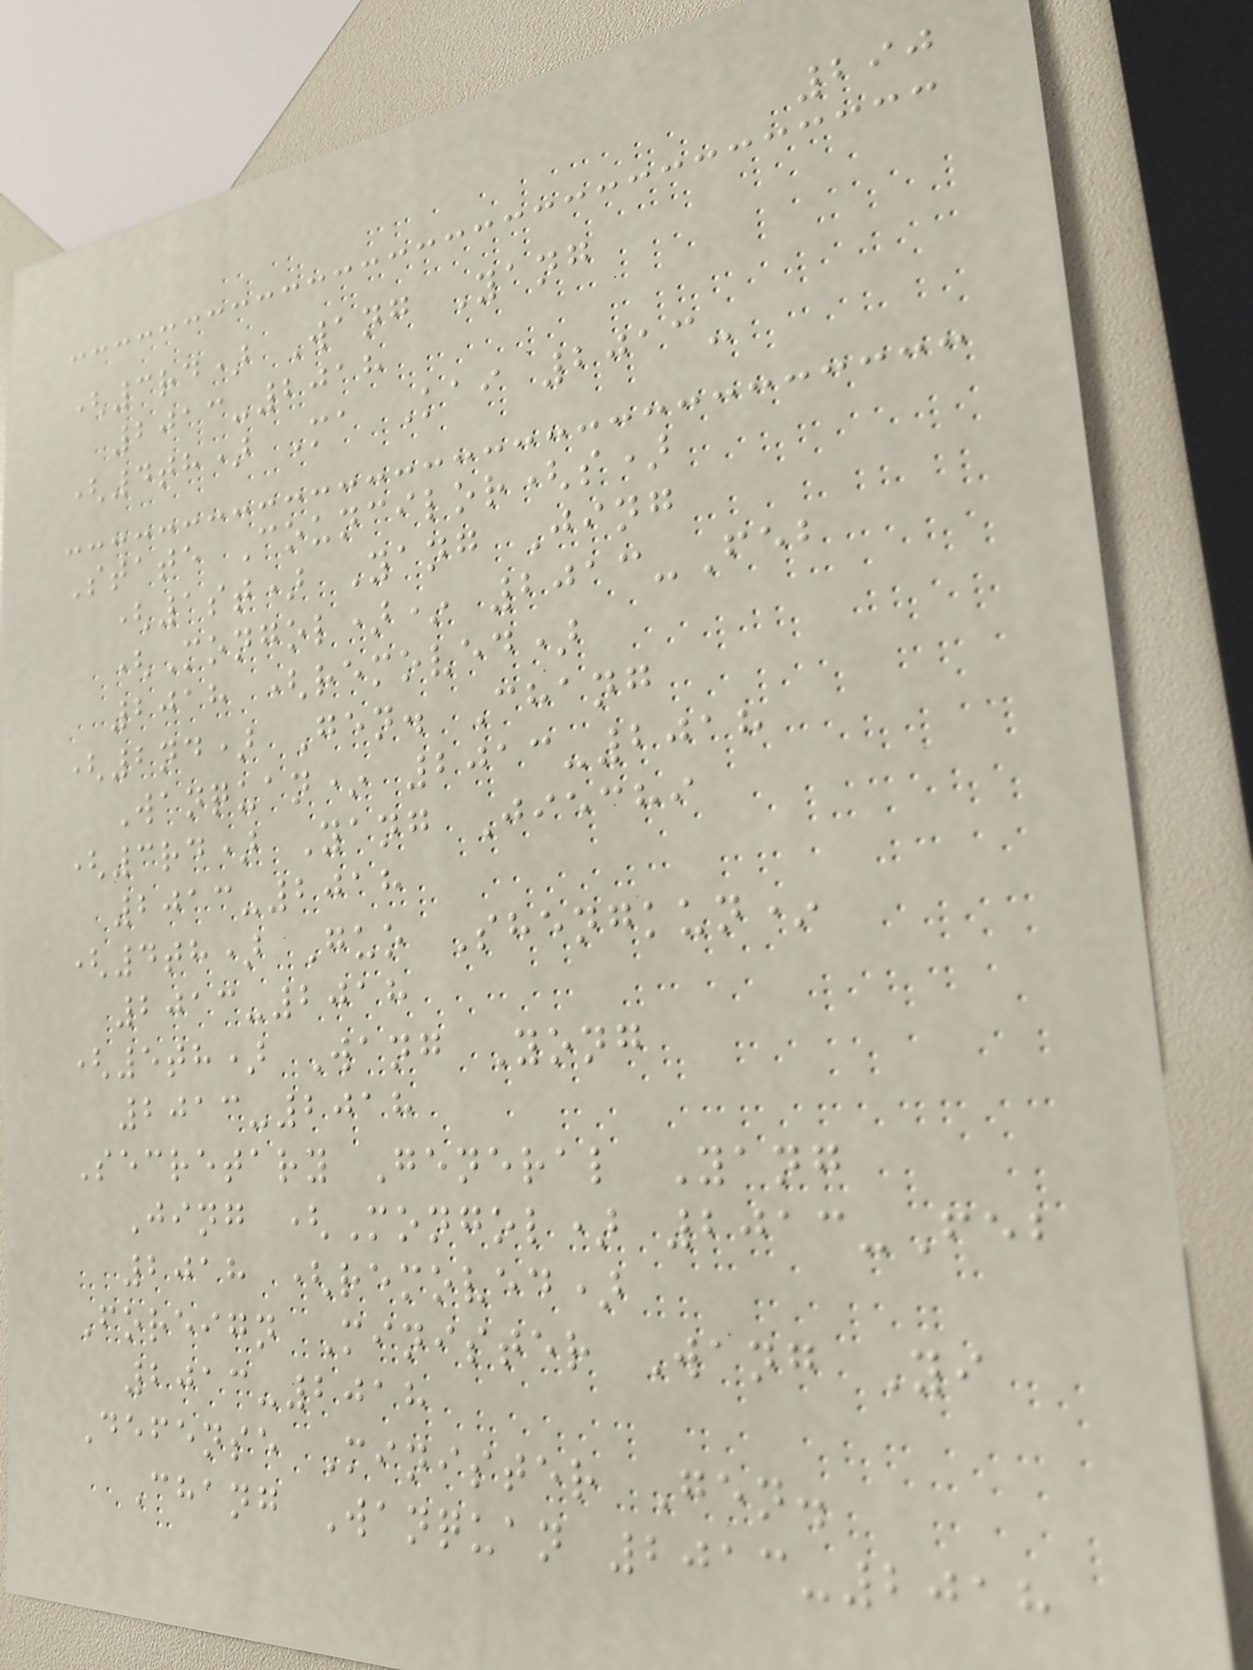290
(3rd) Wang Yang
2013-2018
(4th) Ma Kai 2013-
State Councilor(s)
(1st) Yang Jing
(Mongol)* 2013-Feb
2018 (removed)
(2nd) Gen. Chang
Wanquan* 2013-2018
(3rd) Yang Jiechi
2013-2018
(4th) Guo Shengkun*
2013-2018
(5th) Wang Yong
2013-2018
Secretary General Yang
Jing (Mongol) 2013-Feb
2018 (removed)
Foreign Minister Wang Yi
2013-2018
Defense Minister Gen.
Chang Wanquan 2013-2018
